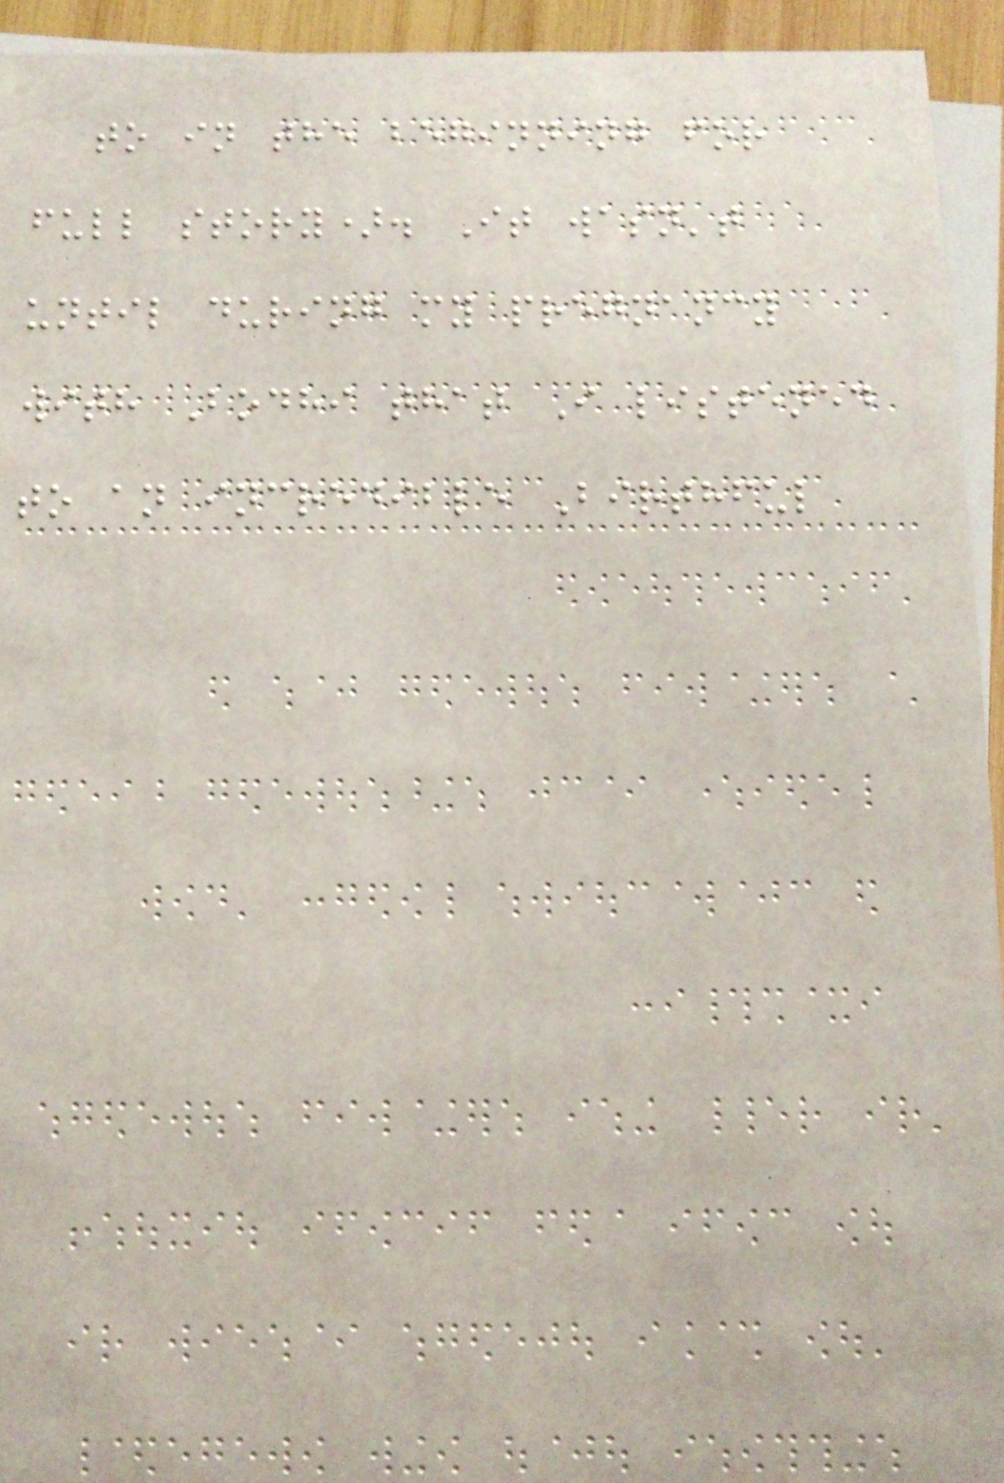to in the beginning for
full story). It wasn't
until during my pregnancy
with Bodhi that I listened
to an incredible Birthful
